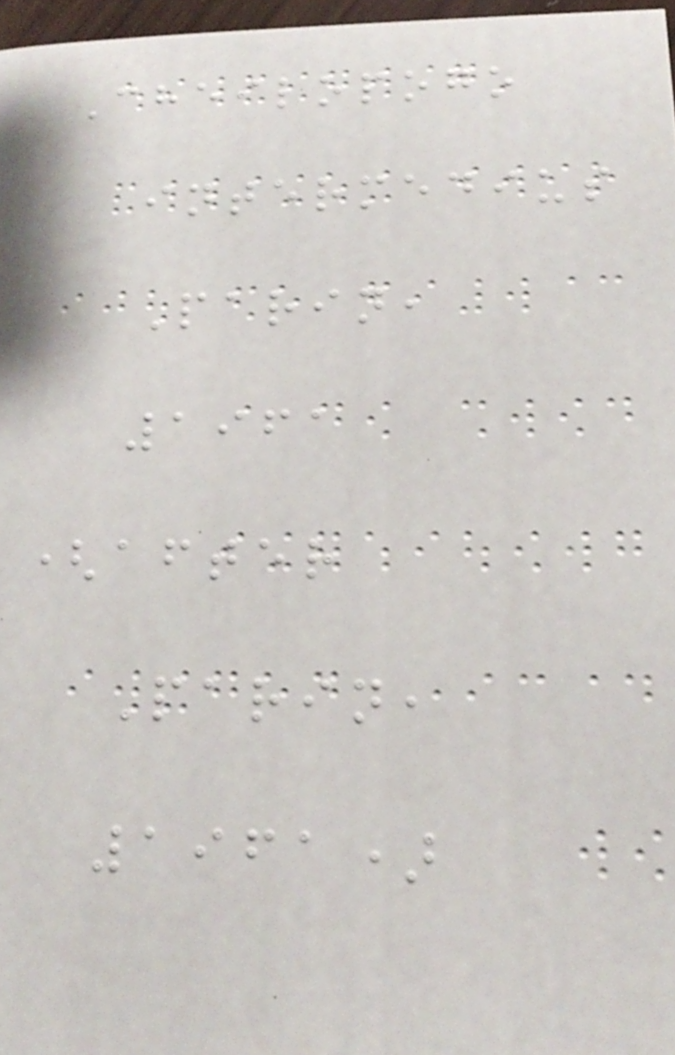Cheilopogo
intermedius
Parin,
1961
(after
Parin,
1961)
